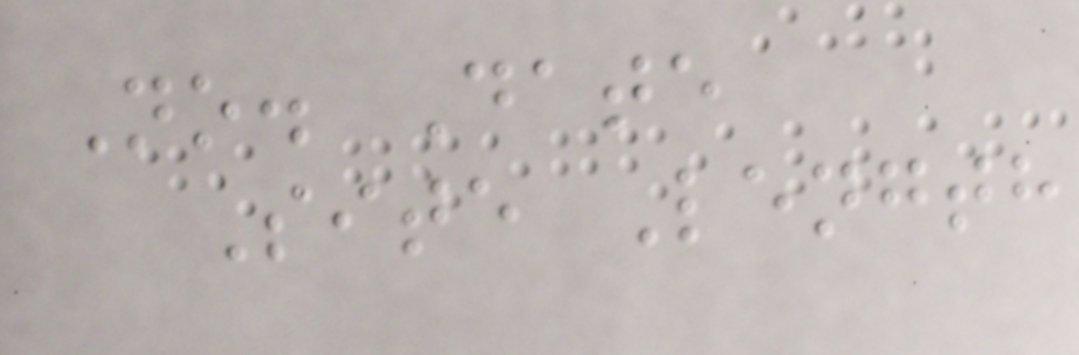No. Date
Site Length
